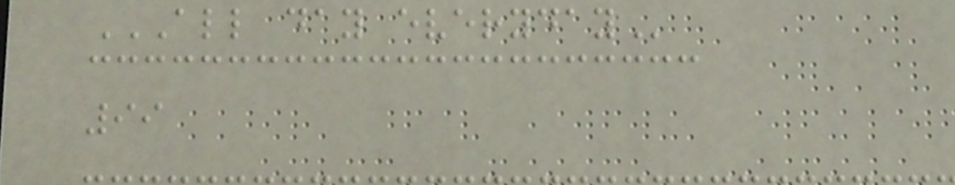ALL DAY EVERYDAY
99
